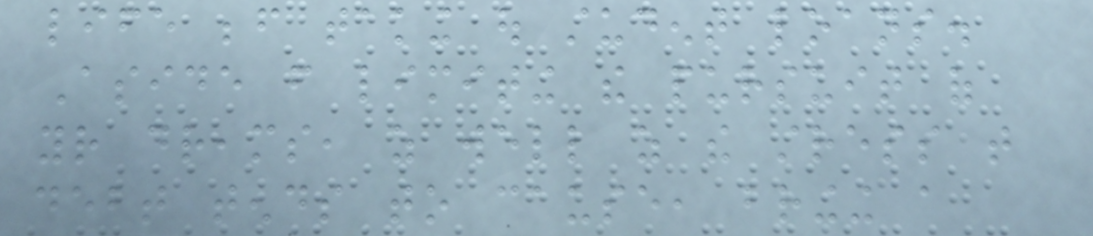life before taking out student loans.
Aside from limiting the pursuit of
your dreams, as well as the stress that
debt tends to cause, bringing a
